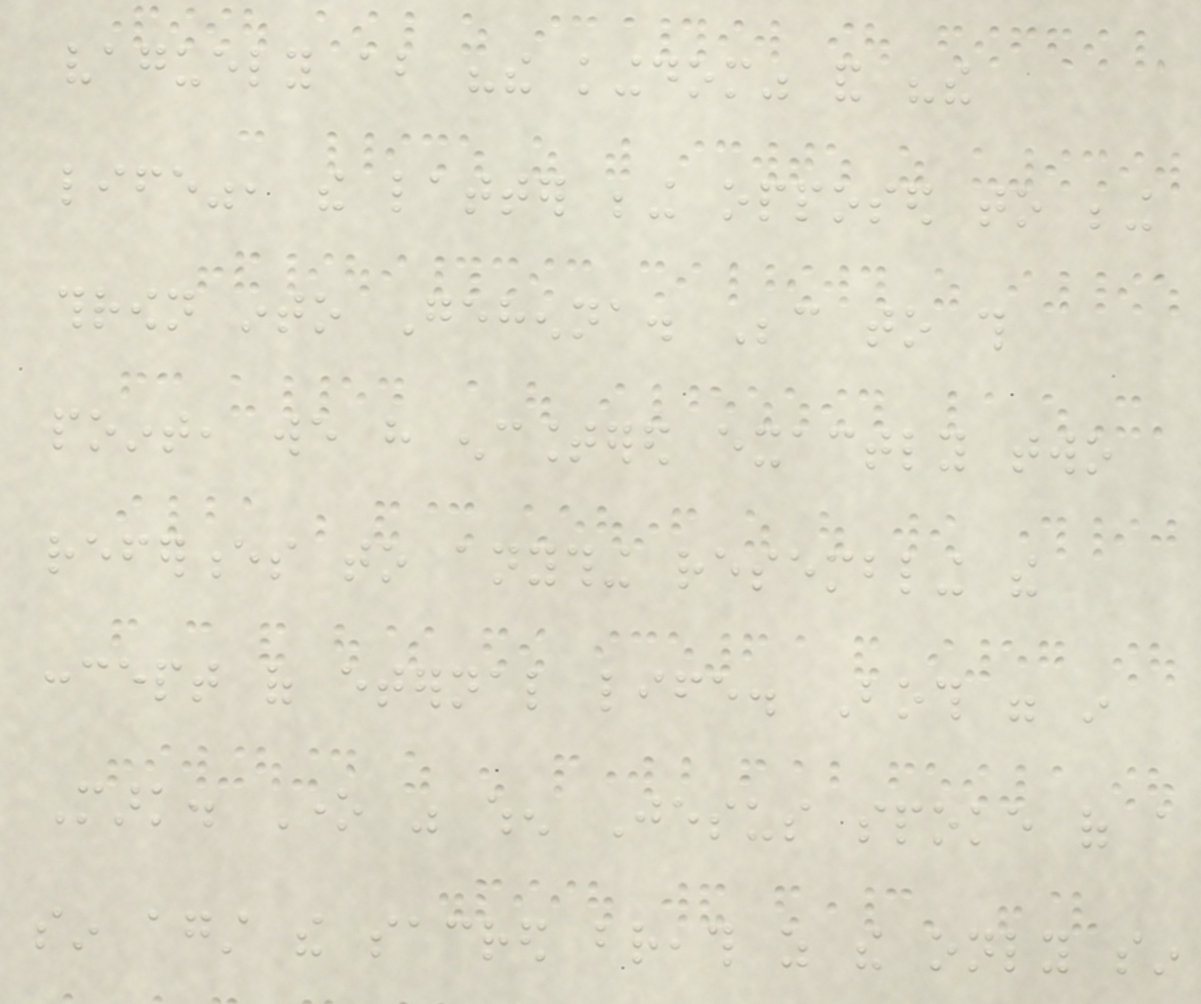vaguely about "the kingdom" and "the
life", the latter being opposed to being
thrown into Gehenna. Because to this
point, we have encountered exactly two
references to anything resembling the
concept of eternal life. Both were in
Mark. One was when Jesus spoke of a
sin against the sacred breath as the only sin
